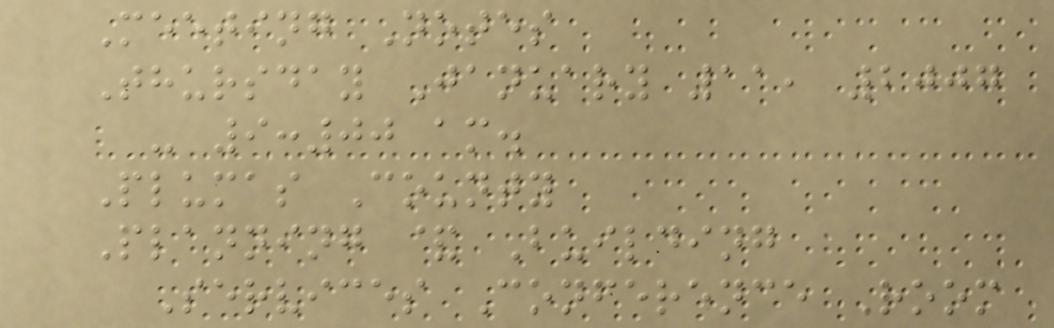Meeting Notes
Thursday January 11, 2007
- 9:00 am.
Plumas County
Planning & Building
Services Conference Room
